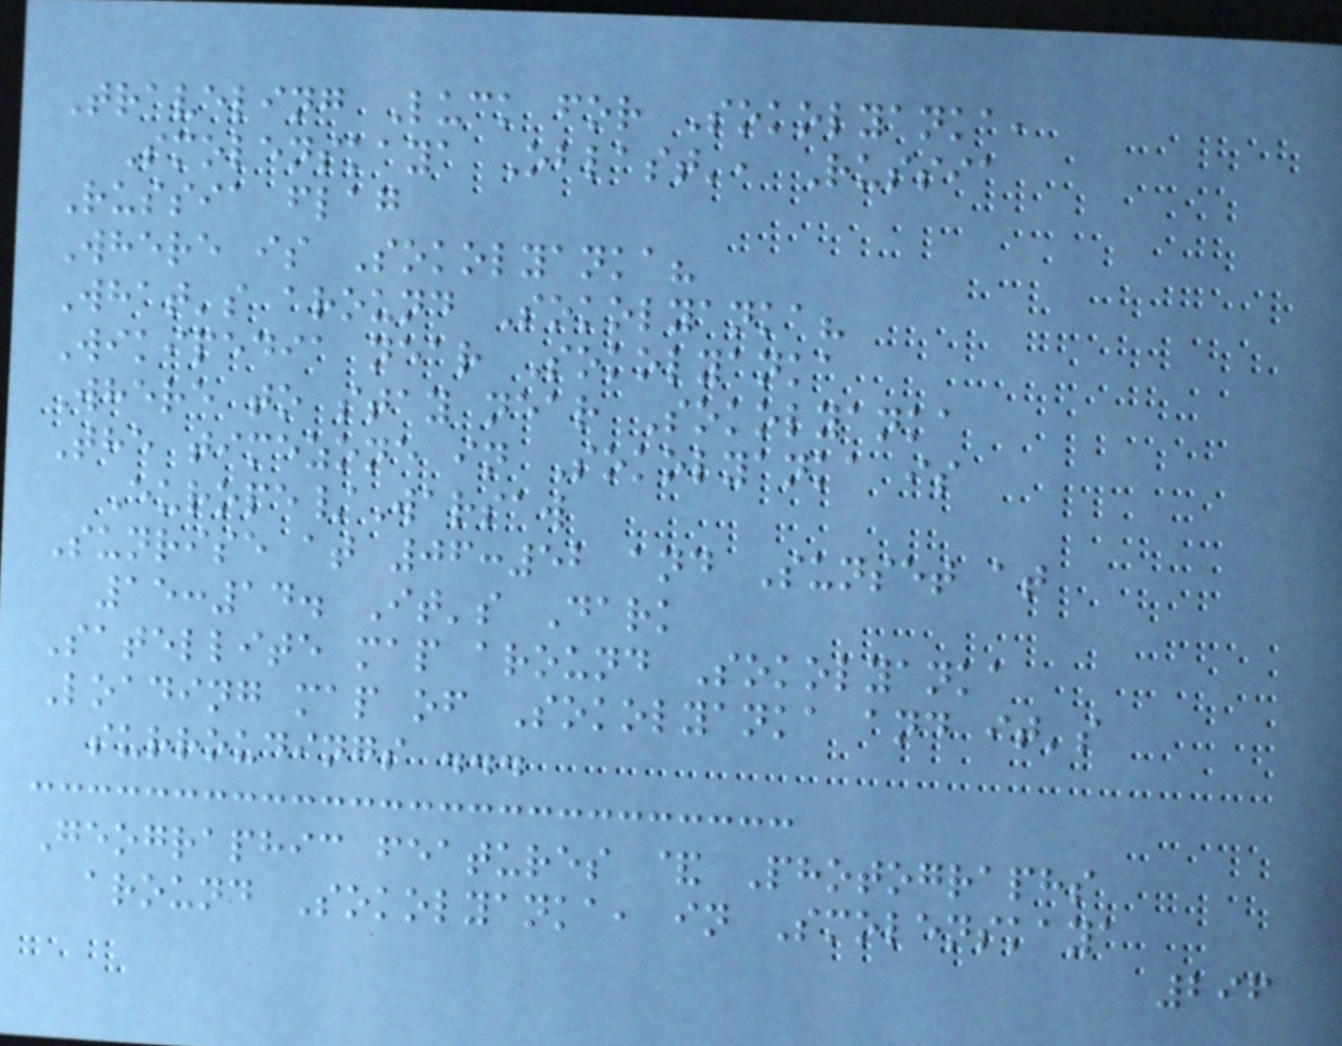Traveling Luck for Sokolyanka,
Smolenskaya Oblast', Russia
Russia flag
Where is Sokolyanka?
What's around Sokolyanka?
Wikipedia near Sokolyanka
Where to stay near Sokolyanka
The timezone in Sokolyanka is
Europe/Warsaw
Sunrise at 06:52 and Sunset at
15:14. It's Dark
Satellite map around Sokolyanka
Loading map of Sokolyanka and it's
surroudings ...
Geographic features & Photographs
around Sokolyanka, in Smolenskaya
296
